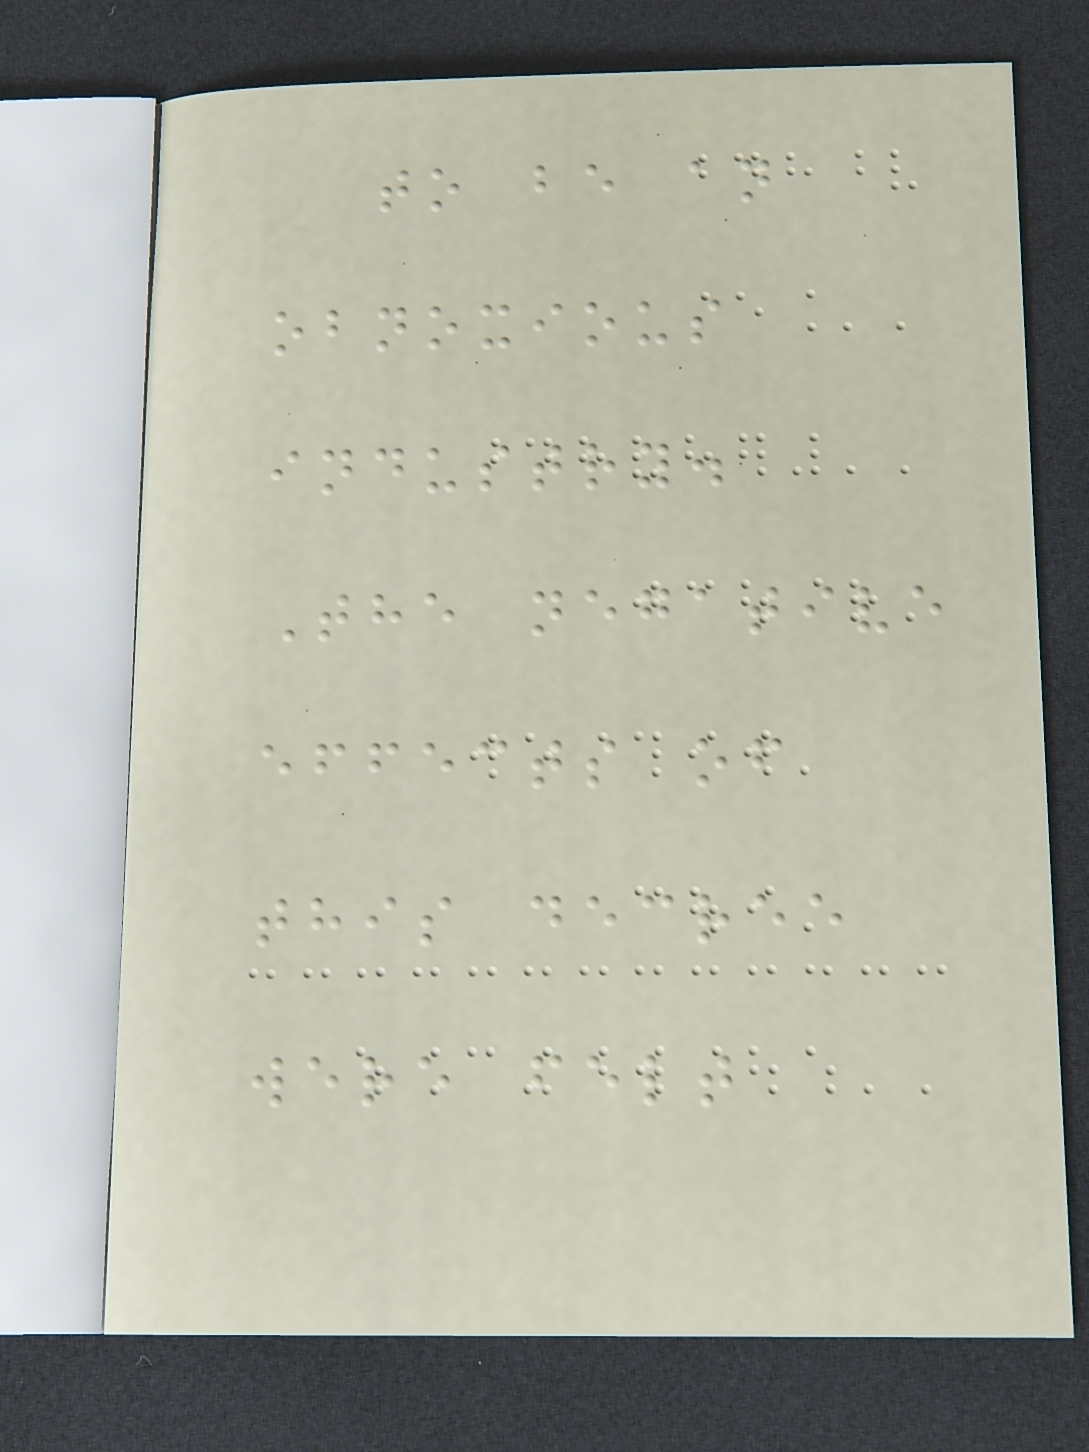to be an
obnoxious
industry.
The negative
effects of
this decree
were felt
